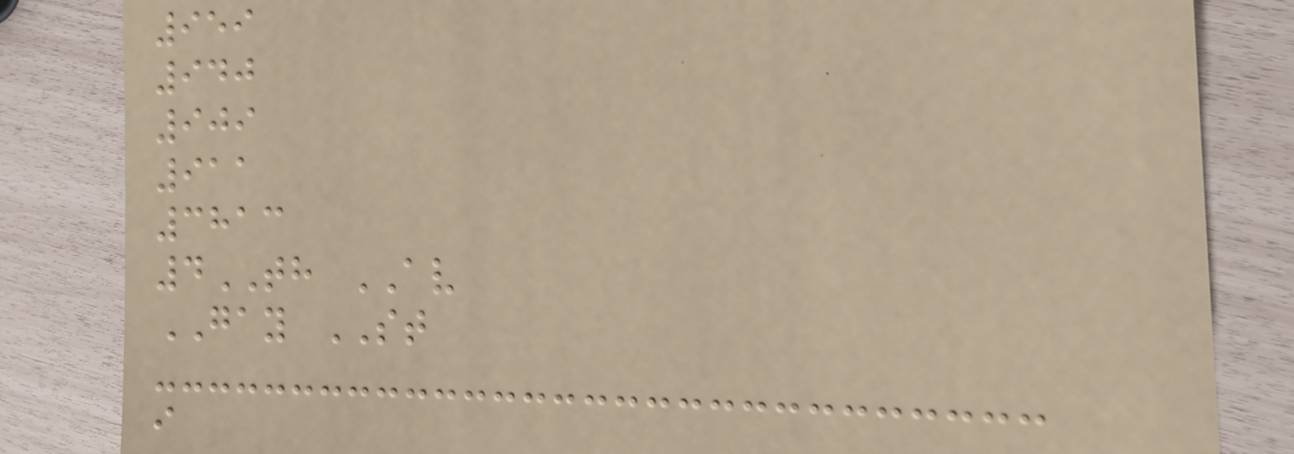959
940
909
911
3813
4TH AV
GAY ST
i
